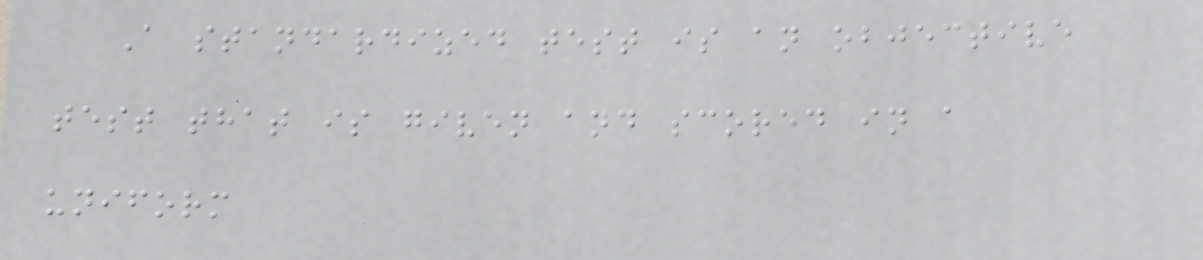A standardized test is an objective
test that is given and scored in a
uniform
